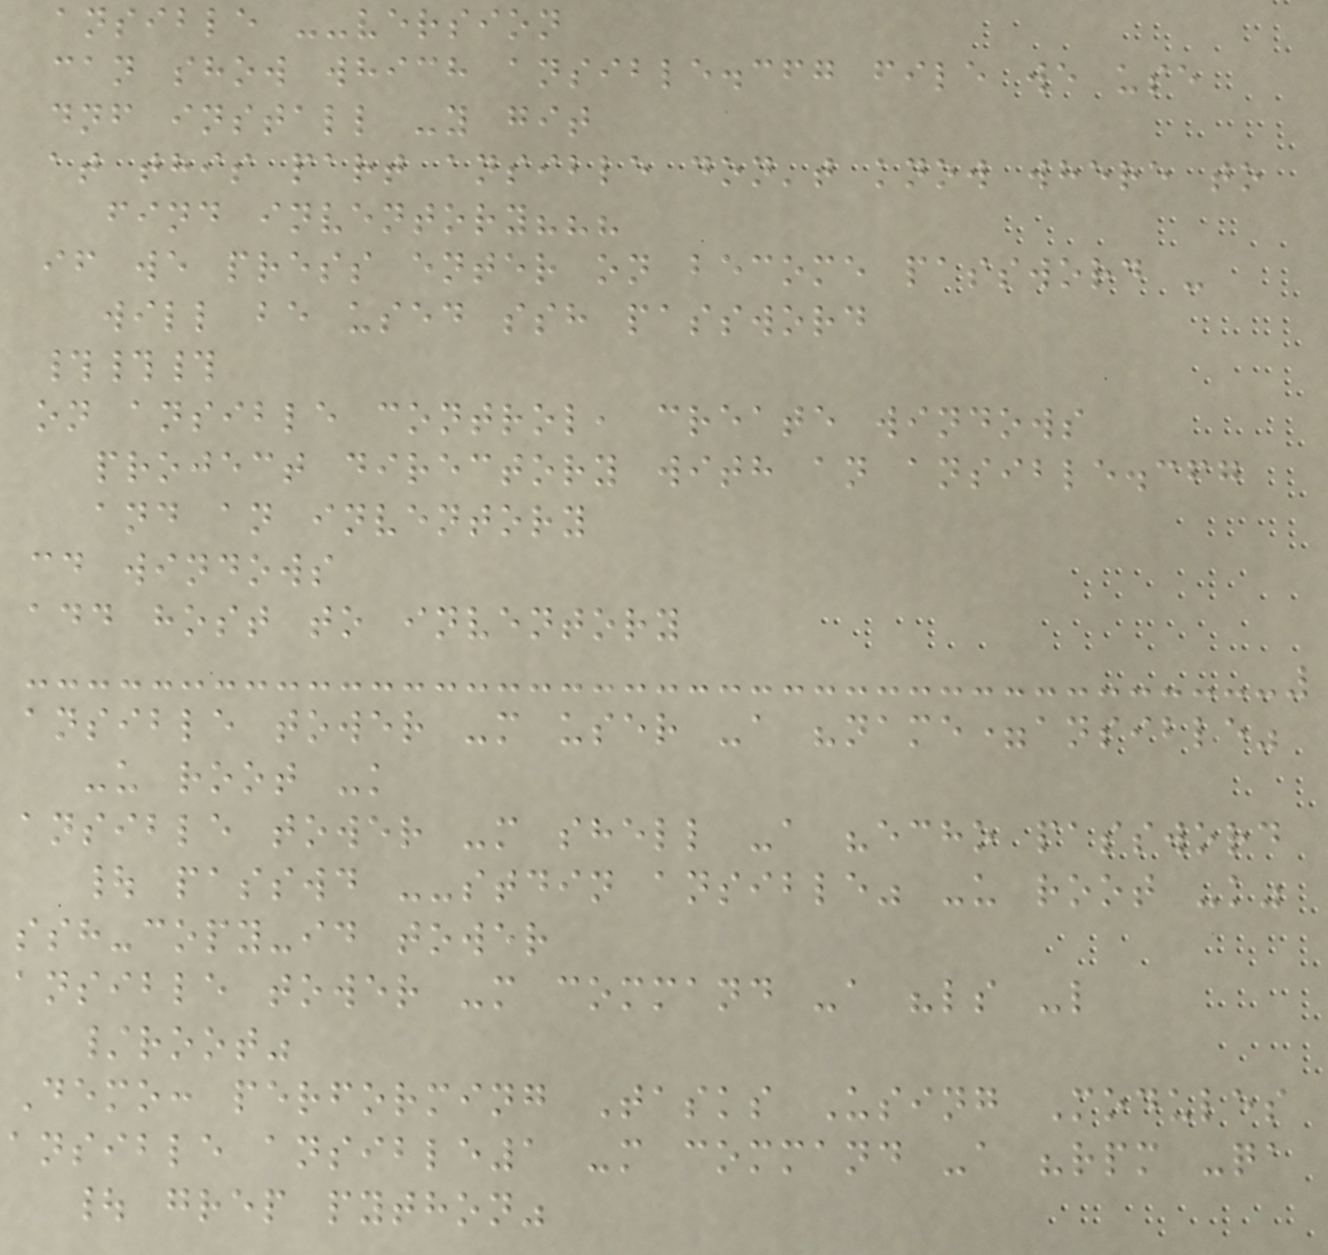ansible --version
can show which ansible.cfg file we use
dnf install -y git
at this part ansible don't know where to
find inventory???
if we press enter on become password -
will be used ssh password
###
on ansible control, create windows
project directory with an ansible.cfg
and an inventory
cd windows
add host to inventory
ansible tower -m user -a "name=ansible"
-u root -k
ansible tower -m shell -a "echo password
| passwd --stdin ansible" -u root -k"
ssh-copy-id tower
ansible tower -m command -a "ls -l
/root"
Demo: performing Tasks Using Modules
ansible ansible1 -m command -a "rpm -qa
| grep python"
